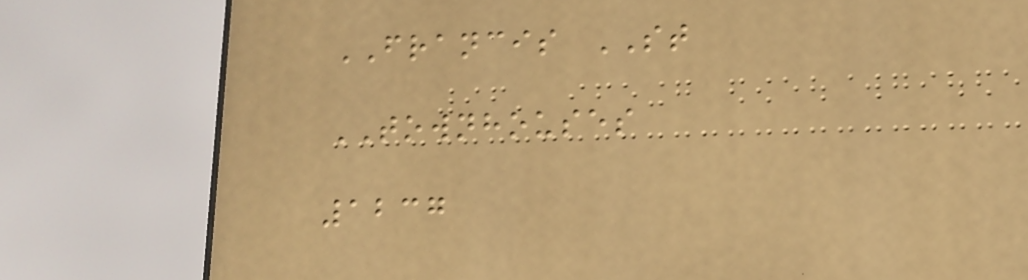FRANCIS ST
TOWNHOUSES
1237
